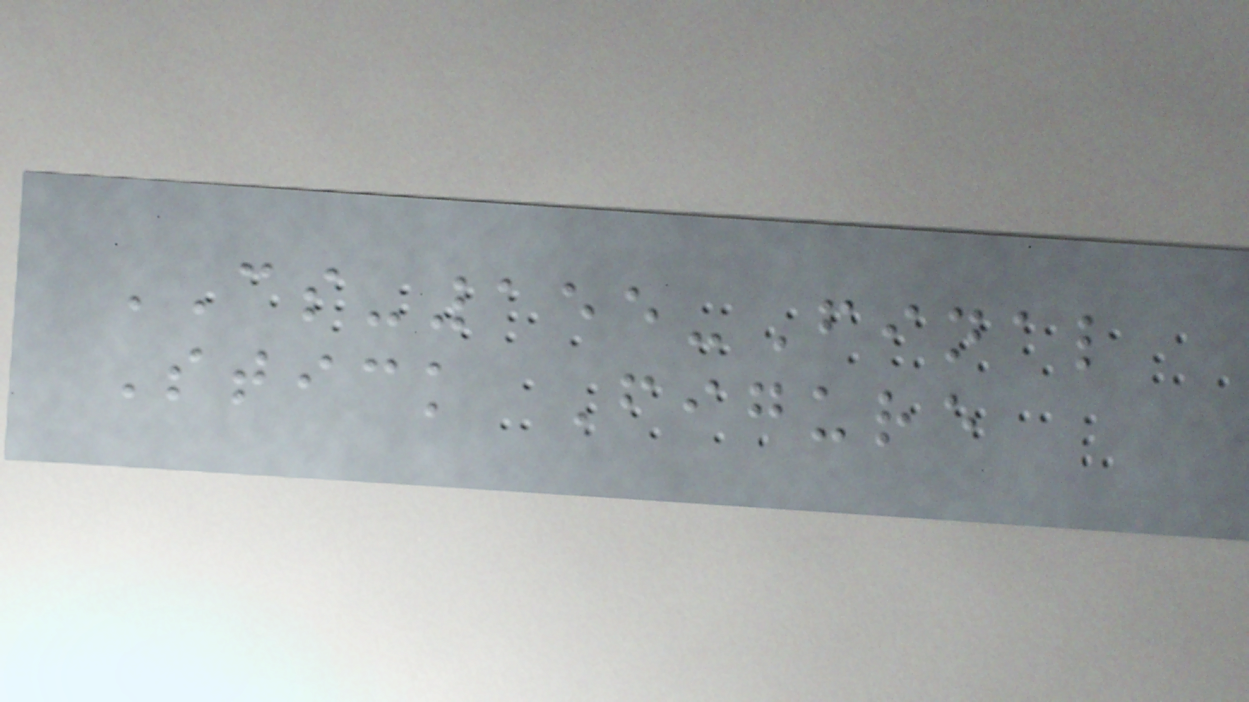CS-155-Final
Stick Figure
